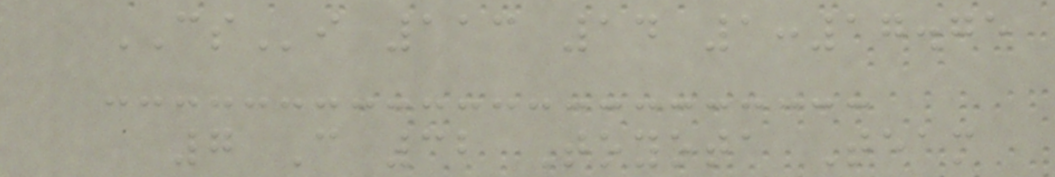CSi 113 14 1:17.75
7 C 32 Toyota Team
